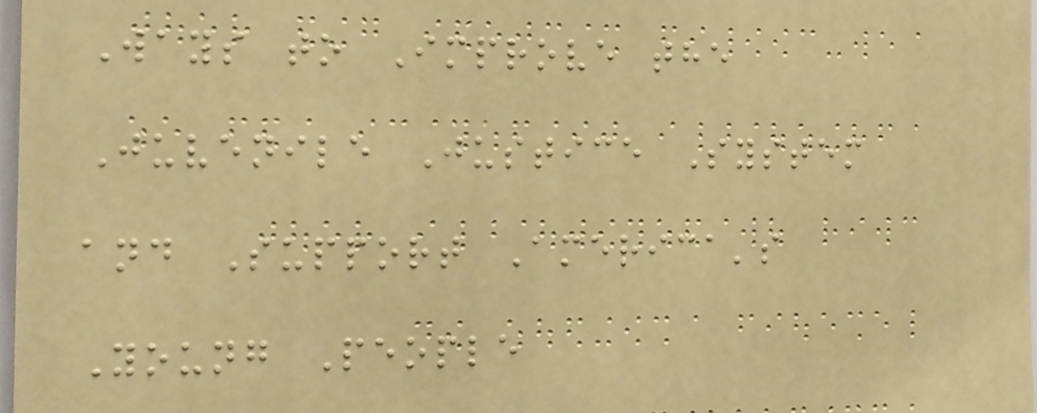Ways to Improve the
Juvenile Justice System
and Support America's
Young People
